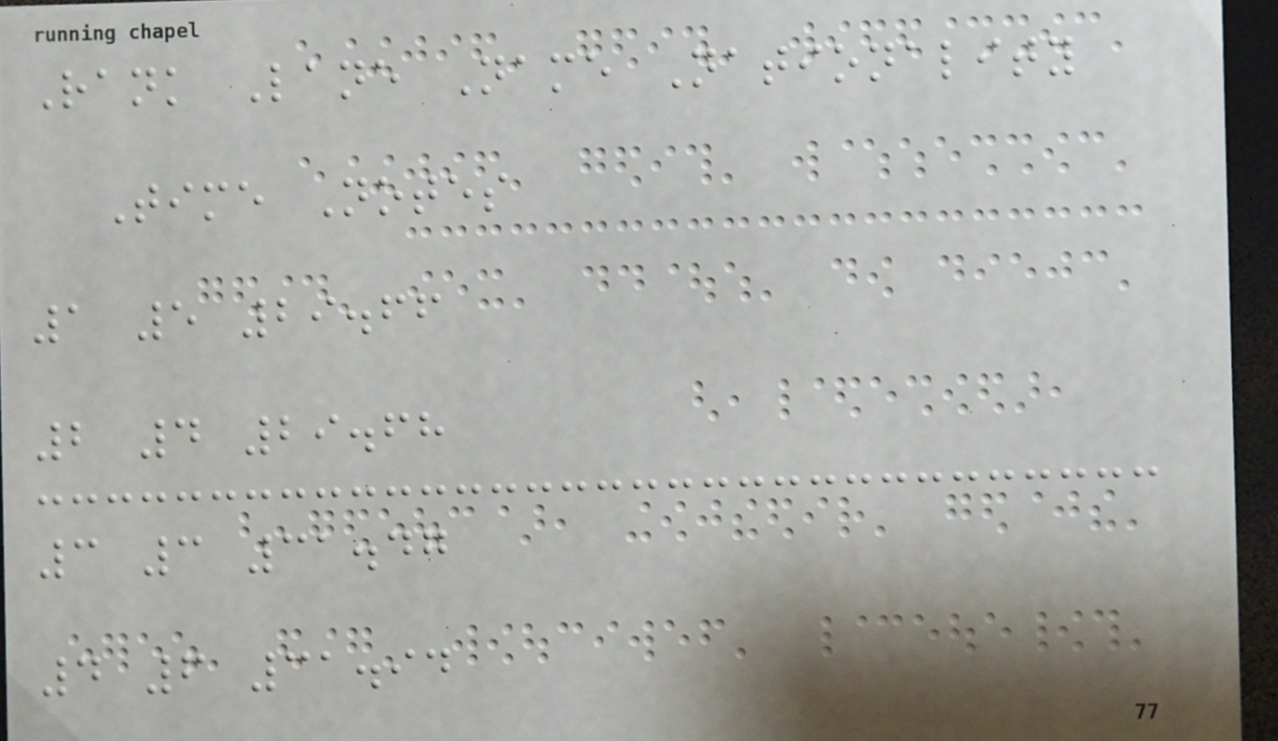Rank Lane Name Nationality
Time Notes
1 5 29.66
2 4 29.68
3 3 31.47
4 6 31.94
